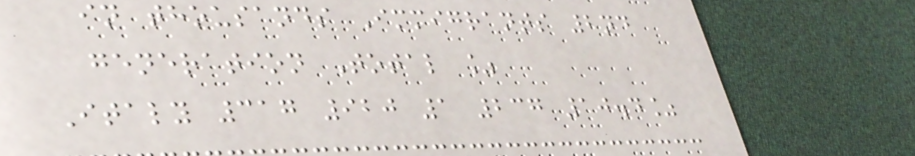in thousands Immigrants 2nd
generation Total %
Italy 317 920 1 237 10.4%
